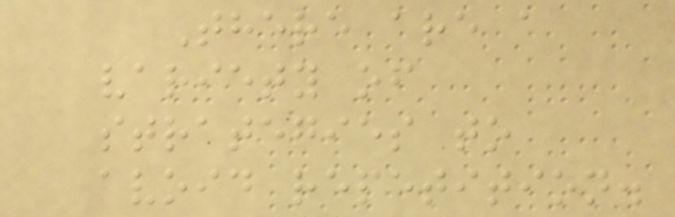There are a
variety of
strategies to
avoid repetition.
